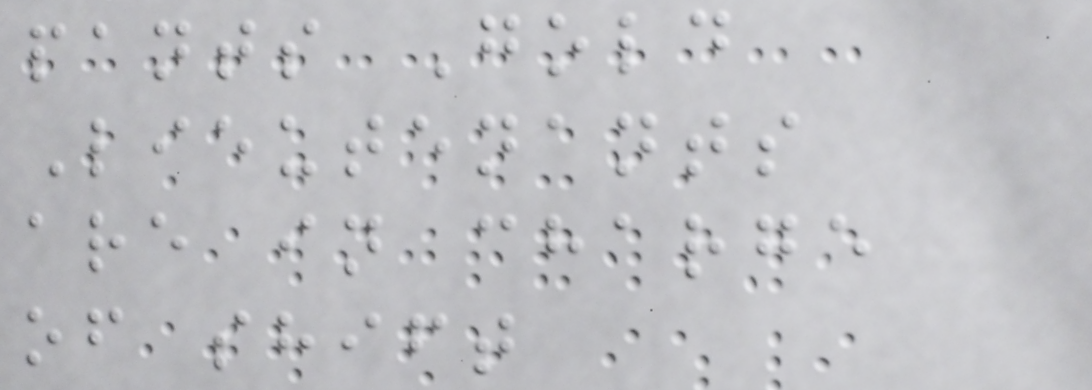pants Gold
Lieutenants
are in charge
of shift
